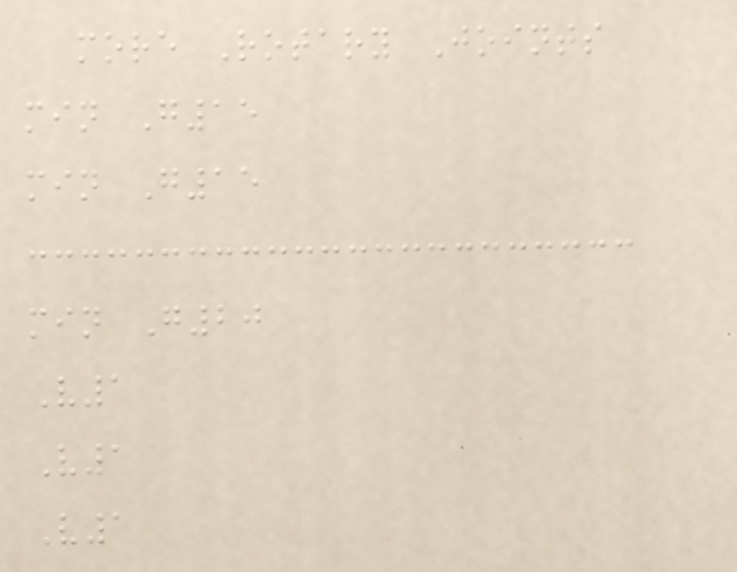more Rotary Joints
min G15
min G15
min G20
V1
V1
V1
